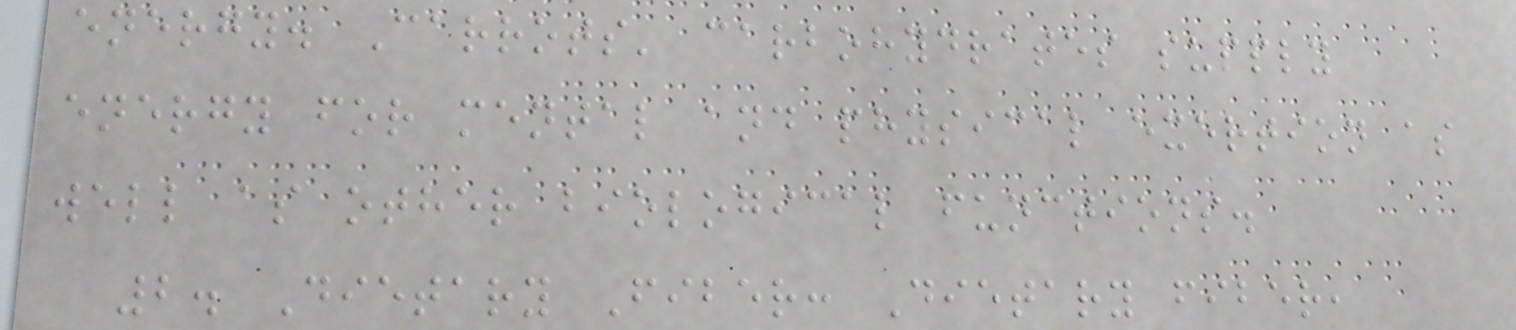energy. Carrots' carbohydrates supply
energy for mental and physical exertion as
well as other biological functions.
2. Dietary Fiber: Dietary fiber,
